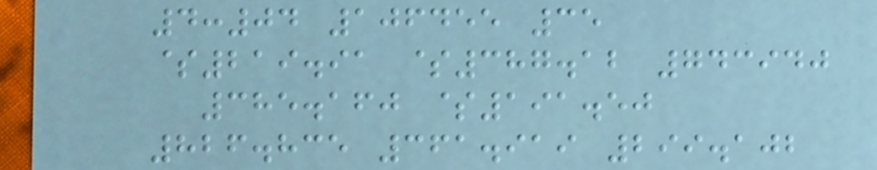4:04 106455 35
$219.91 $387.12 743940
385.160 $191.50
826.835 361.919 299.102
